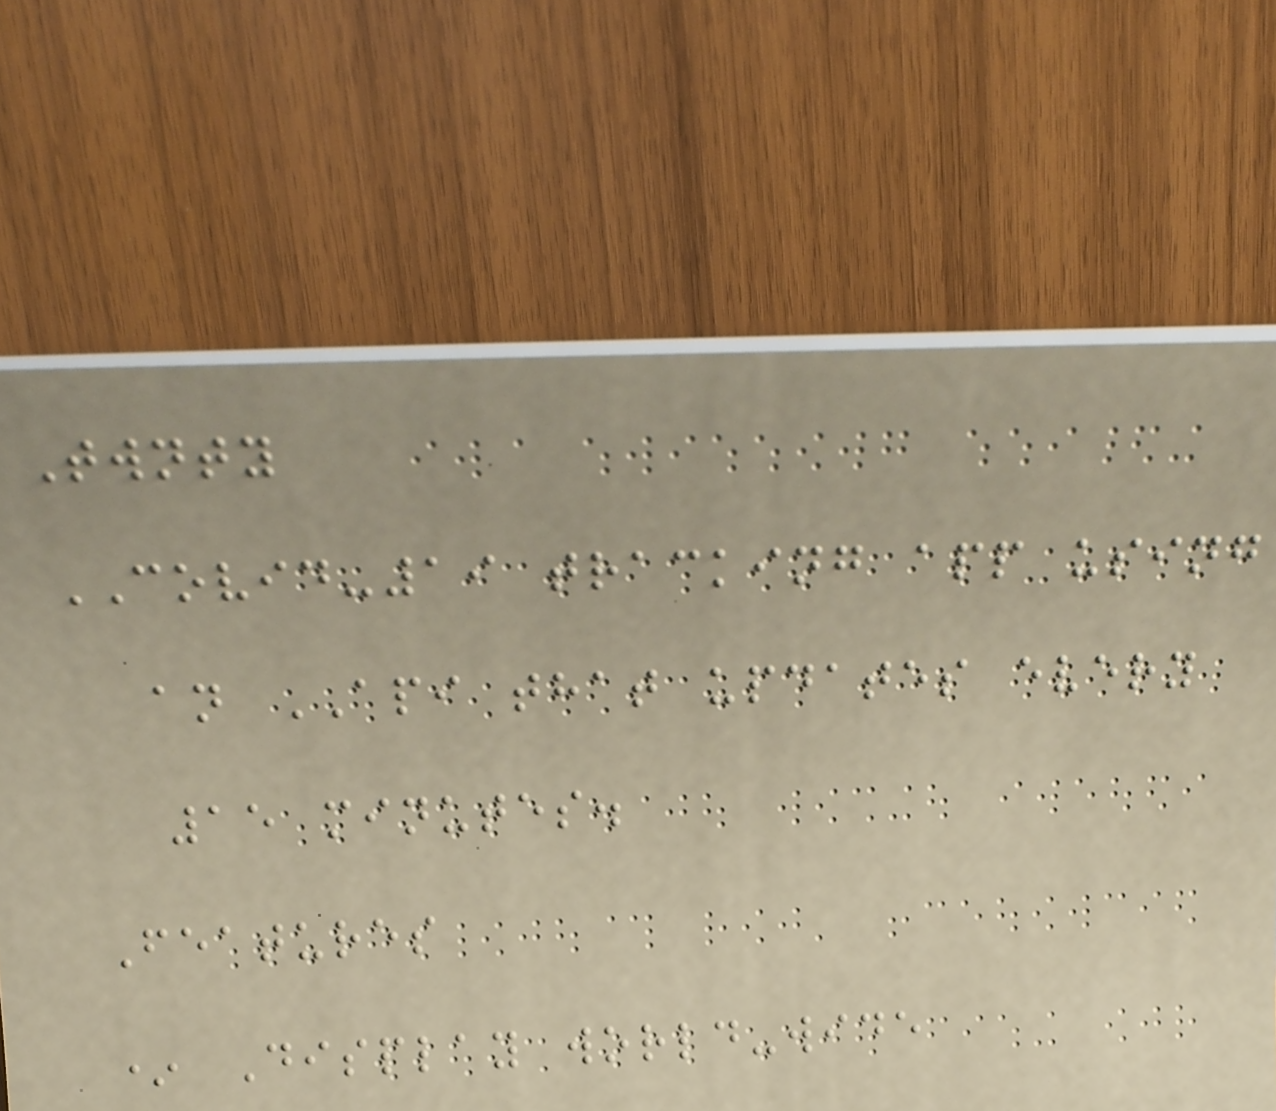Twnty
COVID-19 tracking app using
an API that updates every
15 minutes.
Features
* Display world-wide
